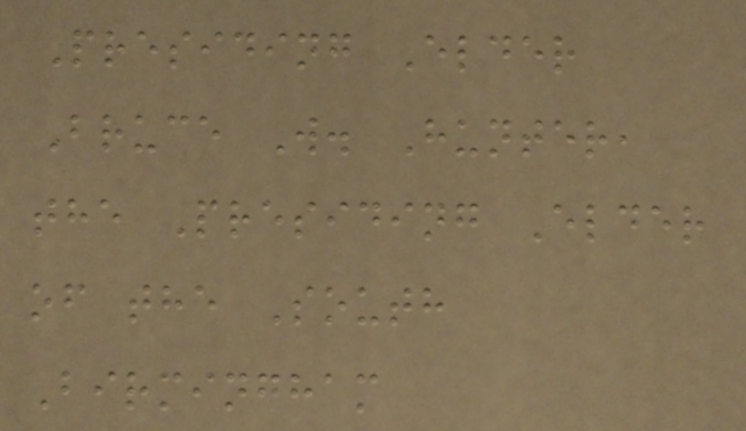Presiding Elder
Bruce W. Hunter,
the Presiding Elder
of the South
Birmingham
